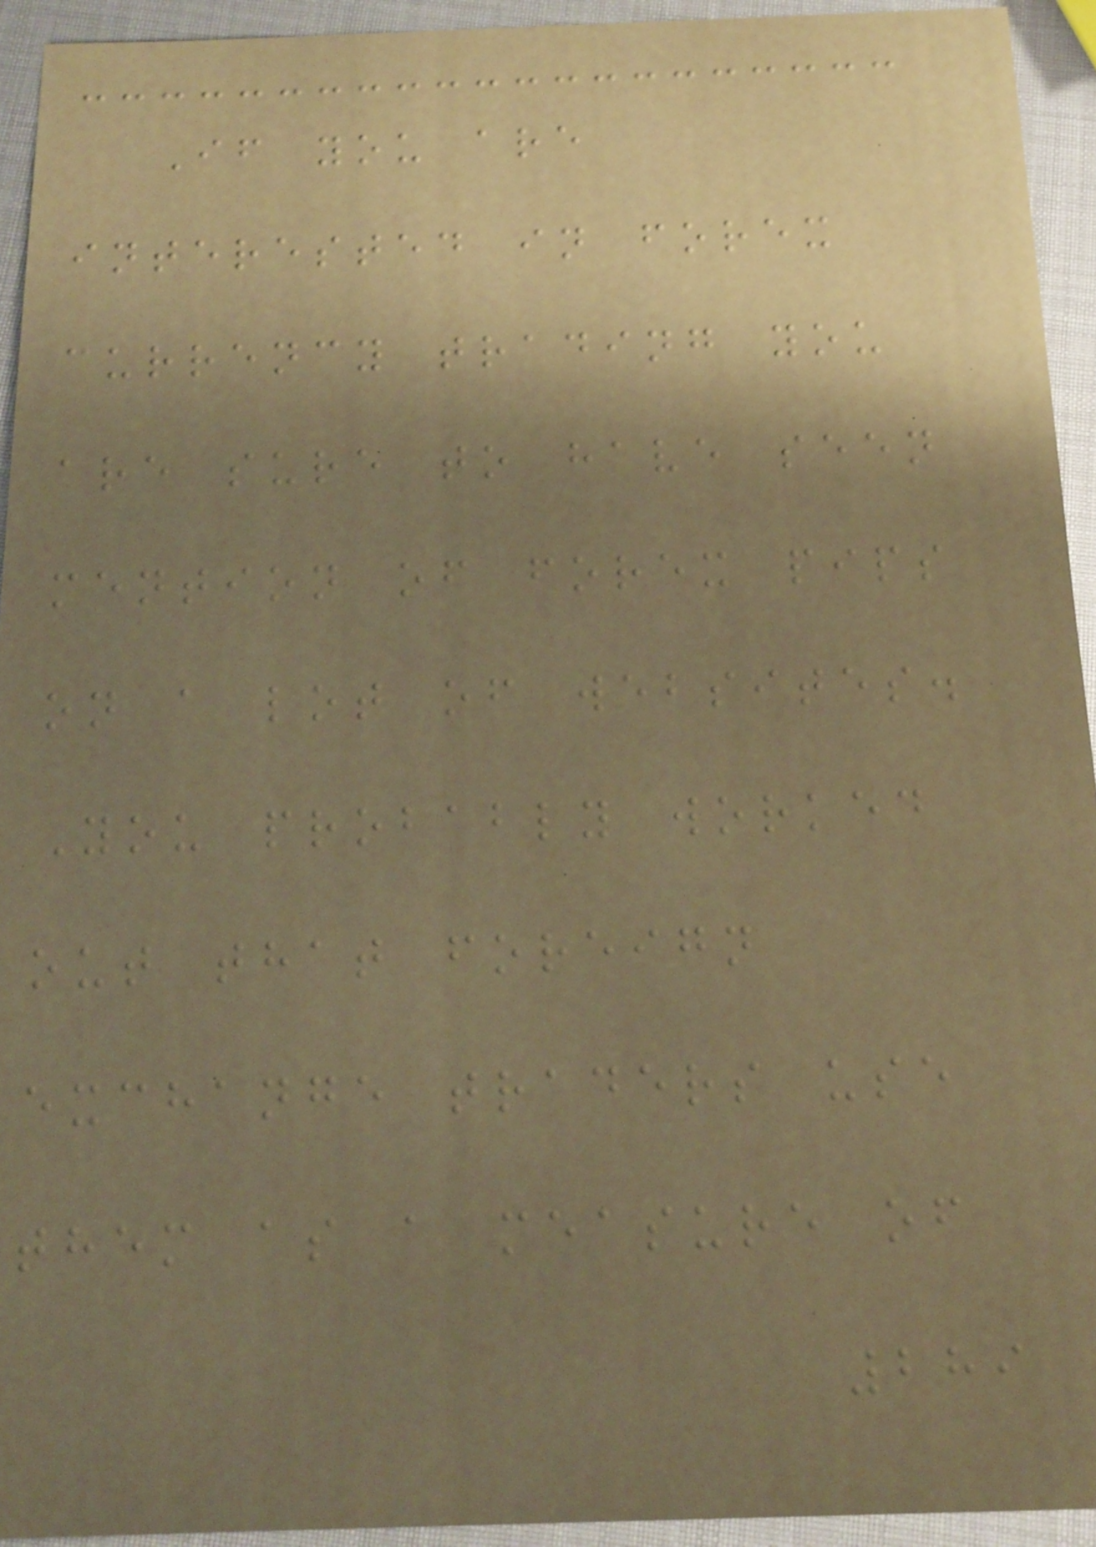If you are
interested in forex
currency trading you
are sure to have seen
mention of forex pips
on a lot of websites.
You probably worked
out that foreign
exchange traders use
them as a measure of
289
